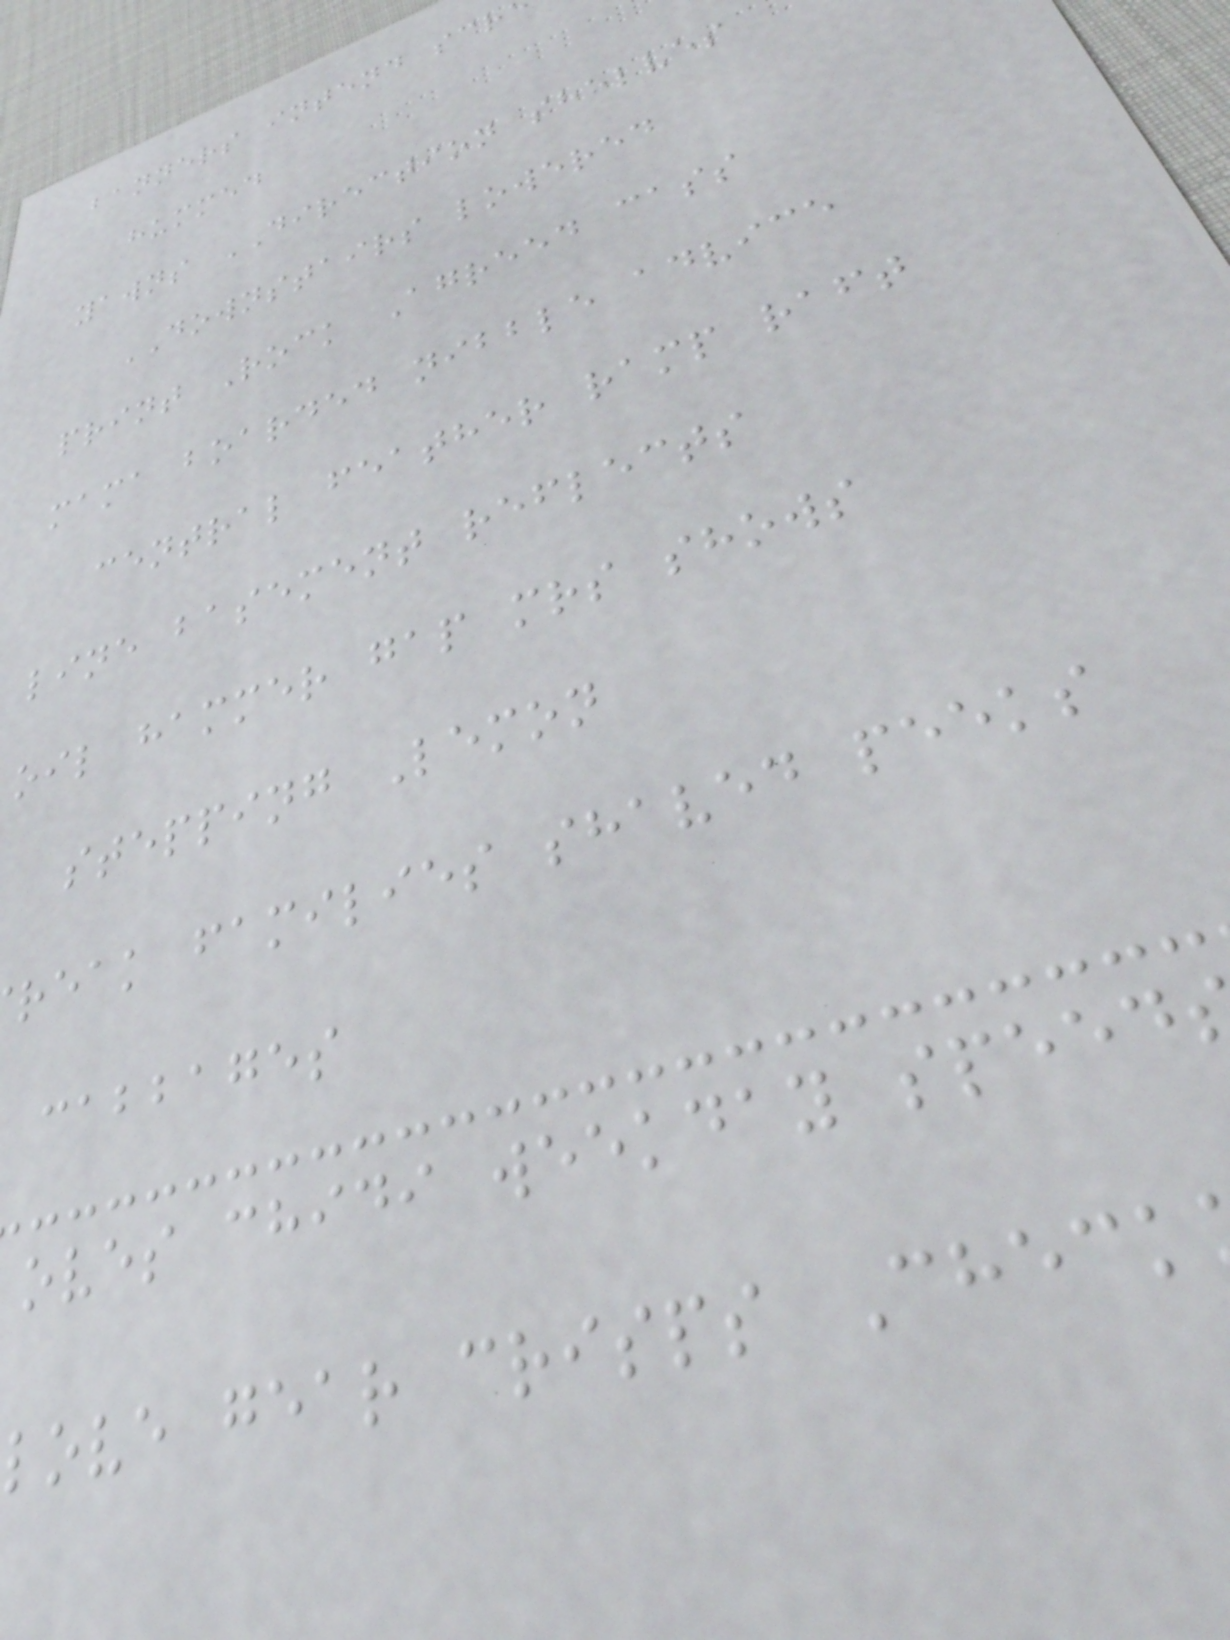banners intend scr
hummed
yawns DIRECTION shelves
DOWNSTAIRS lowered
print Rock Agreed cass
mama boarded nibble advice
central feather ramp raft
line basement reflects
oil hammer gap mrs shows
stepping Lemon
reak families shaved peeks
cabbages
oves chidi weekday speed
love gear crisps Check
